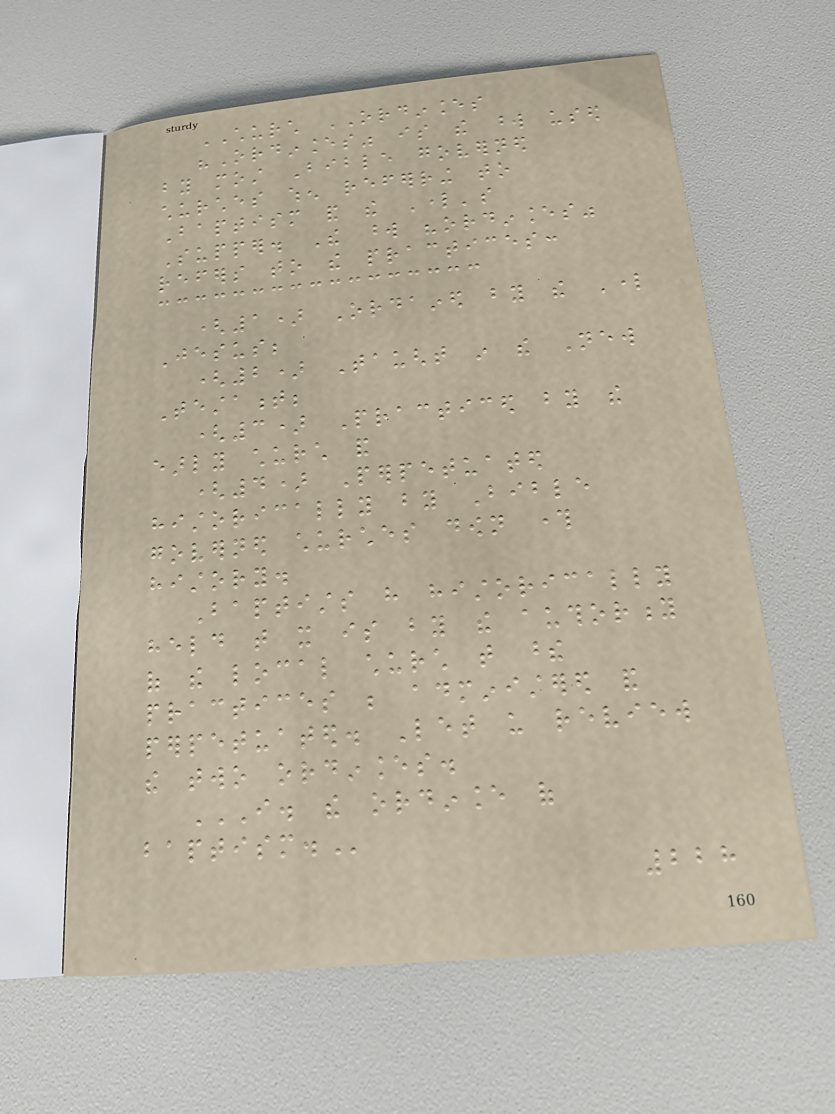CHURCH ORDINANCES
"Ordinances" is the word used
by most Bible governed
churches when referring to
Baptism and the Lord's
Supper. The word "ordinances"
refers to the practices:
(1) Ordained by the Lord
Jesus;
(2) Taught in the New
Testament;
(3) Practiced by the
early church and
(4) Perpetuated
historically by Bible
governed churches down through
history.
Baptists have historically
held that it is by the authority
of the local church that these
practices be administered and
perpetuated. Let us review
the two ordinances.
I. THE ORDINANCE OF
BAPTISM.
228
